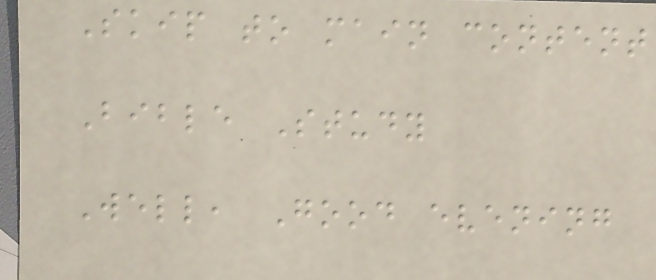Skip to main content
Bible Study
Well, Good evening
